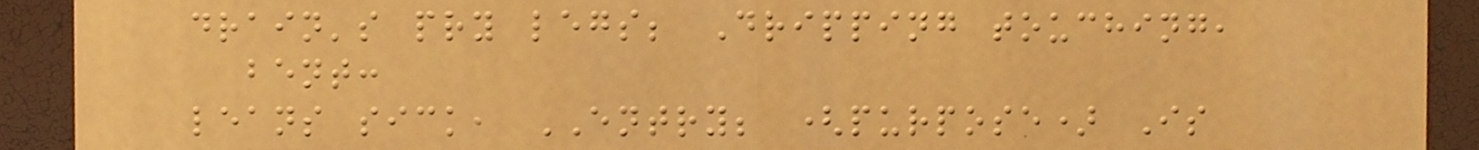drain's pry legs; Dripping touching,
bent:
leans sick, ENTRY; (purpose) Is
